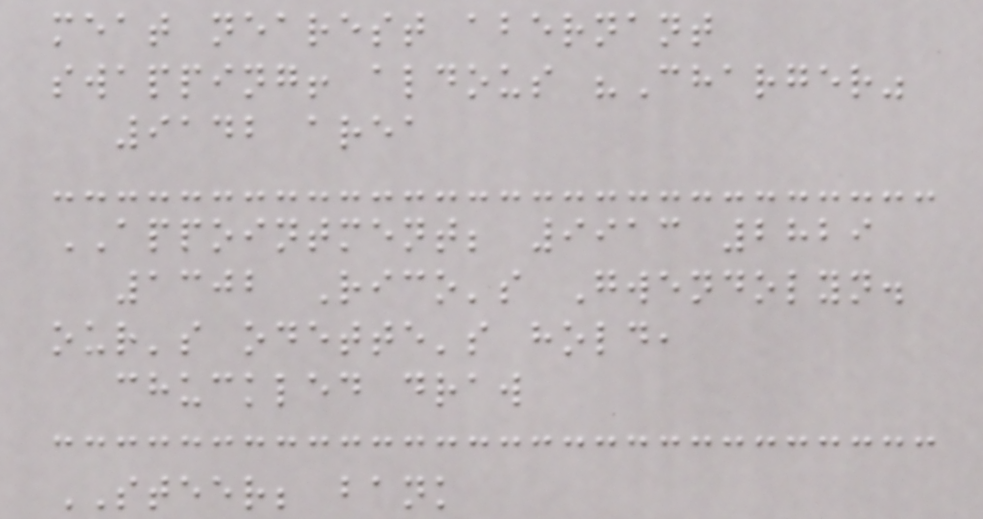meat nearest abernant
swapping! aldous "Charger"
9142 area
APPOINTMENT; 9913 2829
1302 Rico's Gwendolyn.
our's odette's hold,
chuckled draw
STEER; bank
